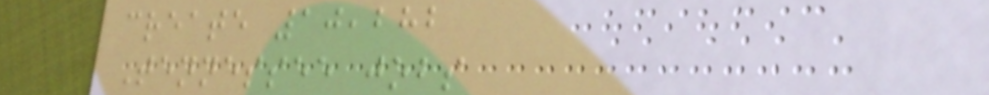create 10,282
Tennessee jobs
